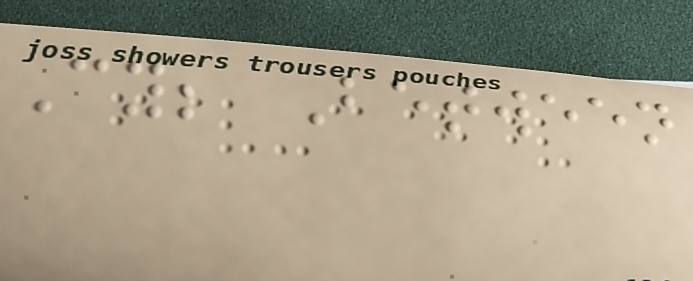Cy; Between
